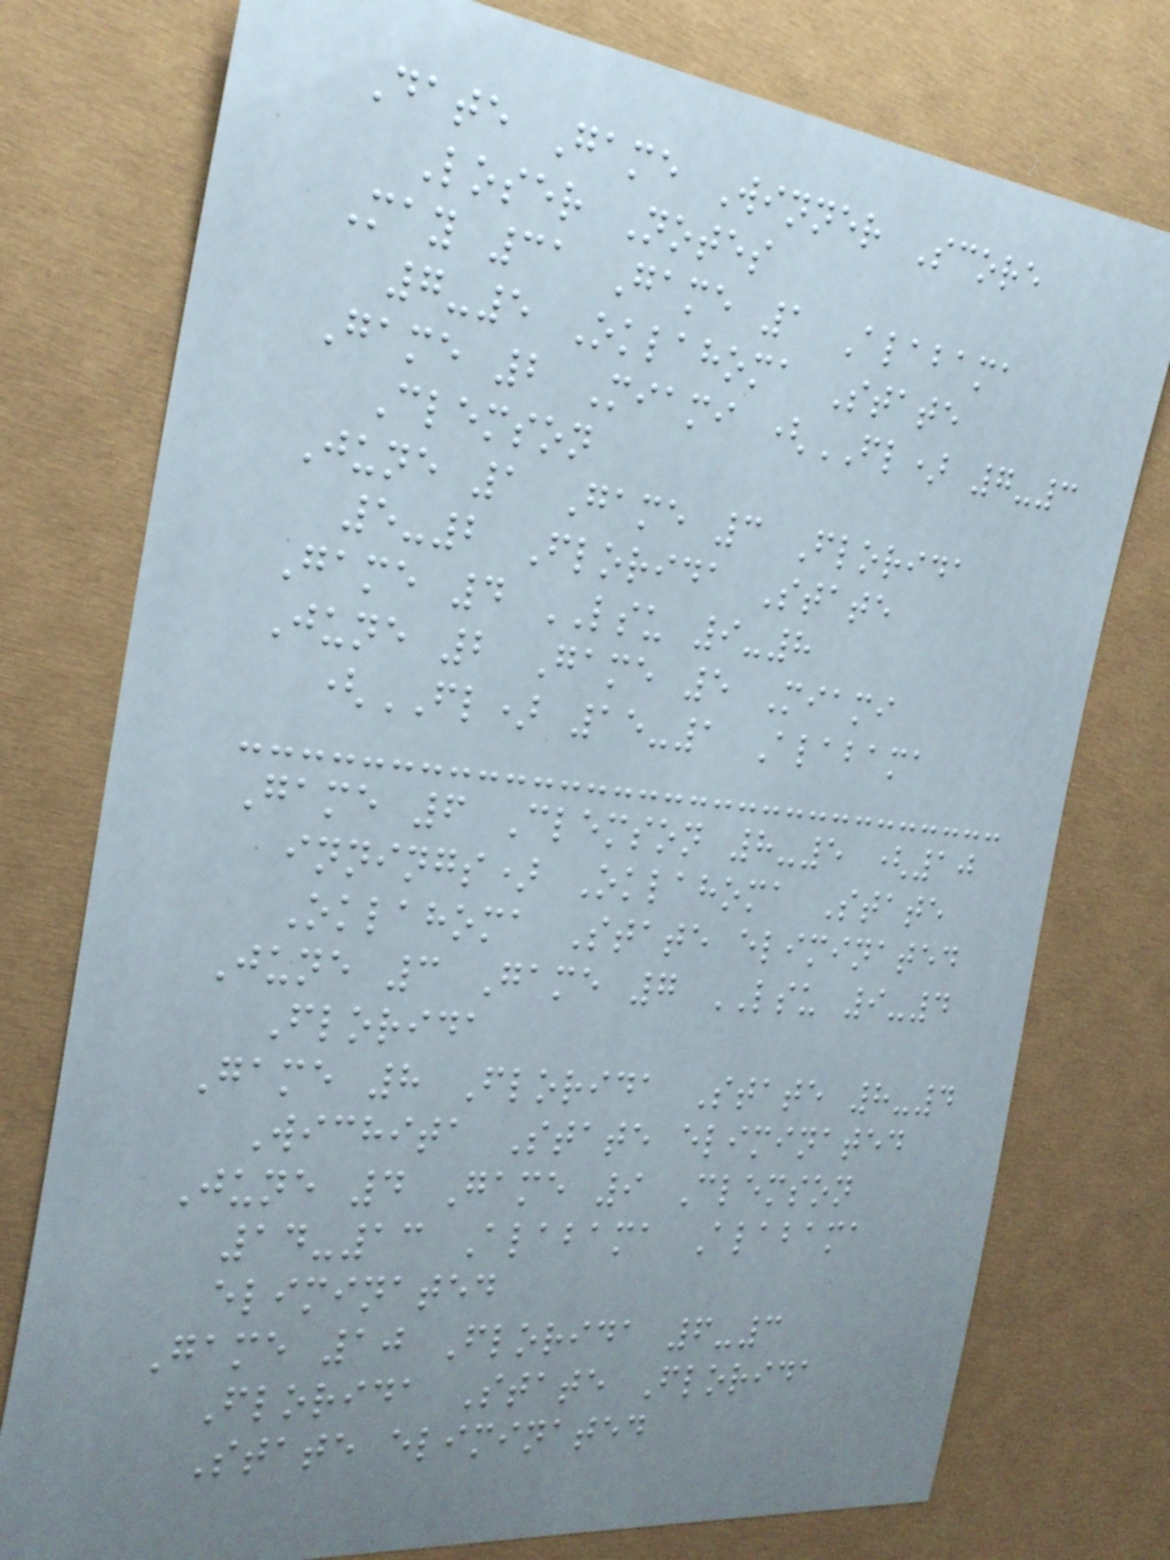Date Game Winner Score
Loser Notes
May 31 Game 1 Alabama
7-5 Oklahoma State
Game 2 Miami (FL) 7-3
Clemson
June 1 Game 3 Florida
5-2 Florida State
Game 4 LSU 9-8
June 2 Game 5 Miami
(FL) 15-1 Alabama
Game 6 Clemson 8-5 (10
innings) Oklahoma State
Oklahoma State eliminated
June 3 Game 7 LSU 9-4
Florida
Game 8 Florida State 8-4
Wichita State eliminated
June 4 Game 9 Clemson
14-13 Alabama Alabama
eliminated
Game 10 Florida 6-3
Florida State Florida
State eliminated
